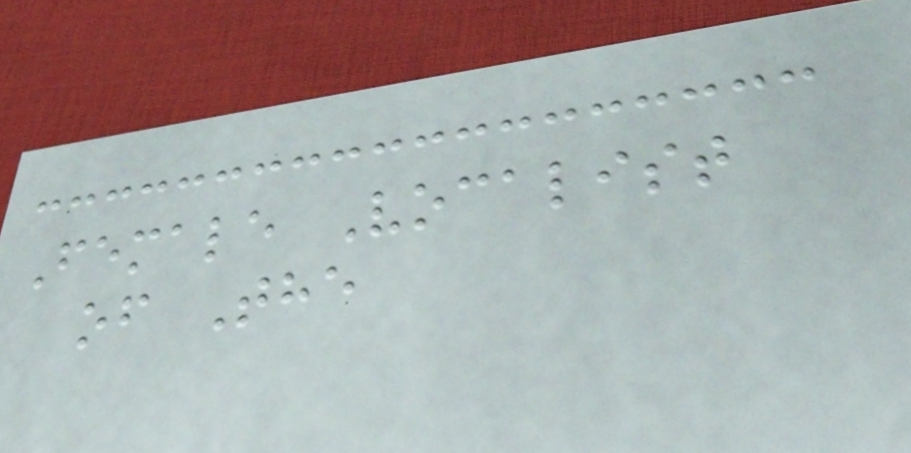Female Vocalist
of The
